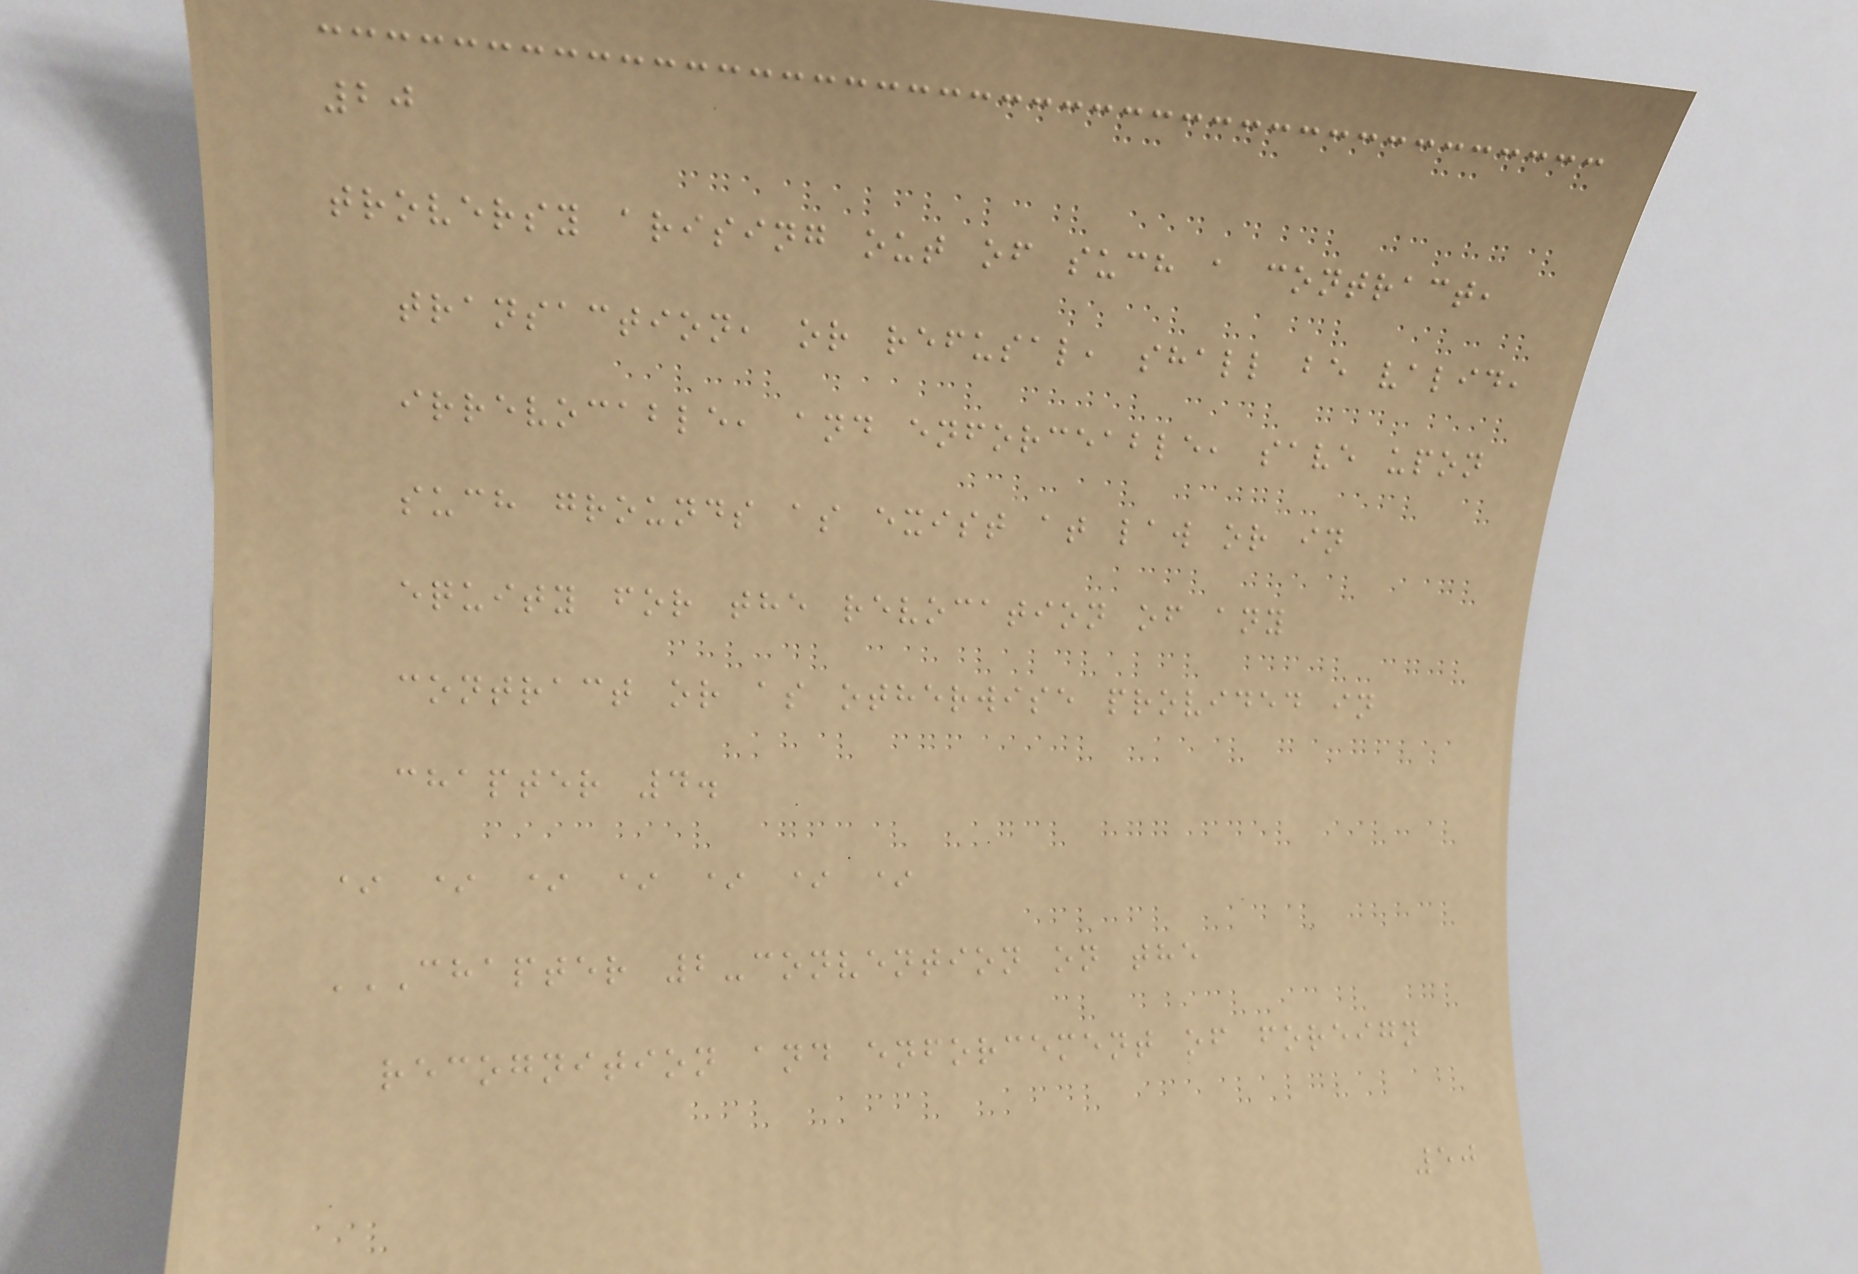20
troversy arising out of such a contract,
transaction, or refusal, shall be valid,
irrevocable, and enforceable, save upon
such grounds as exist at law or in
equity for the revocation of any
contract or as otherwise provided in
chapter 4.
* * * * * * *
CHAPTER 2-CONVENTION ON THE
RECOGNITION AND ENFORCEMENT OF FOREIGN
50
